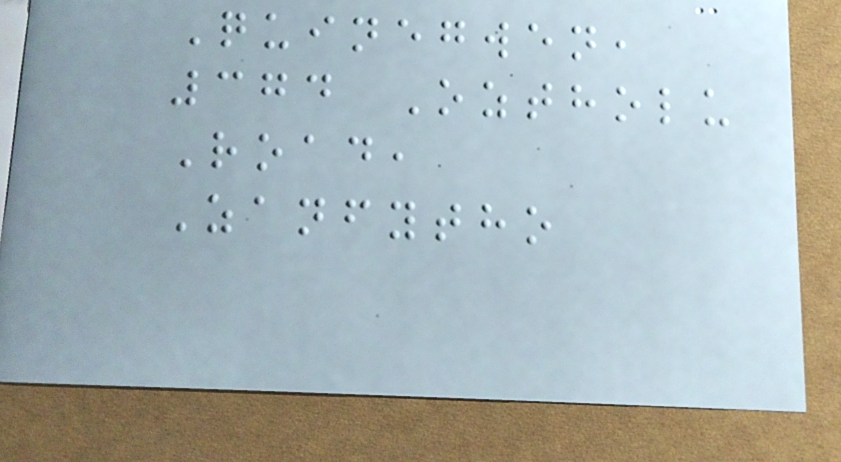Quinegwen,
374 Oztholu
Road,
Zanfytho
